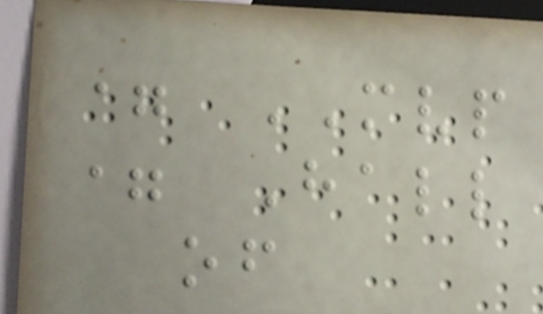= MVP
= Hall
of
